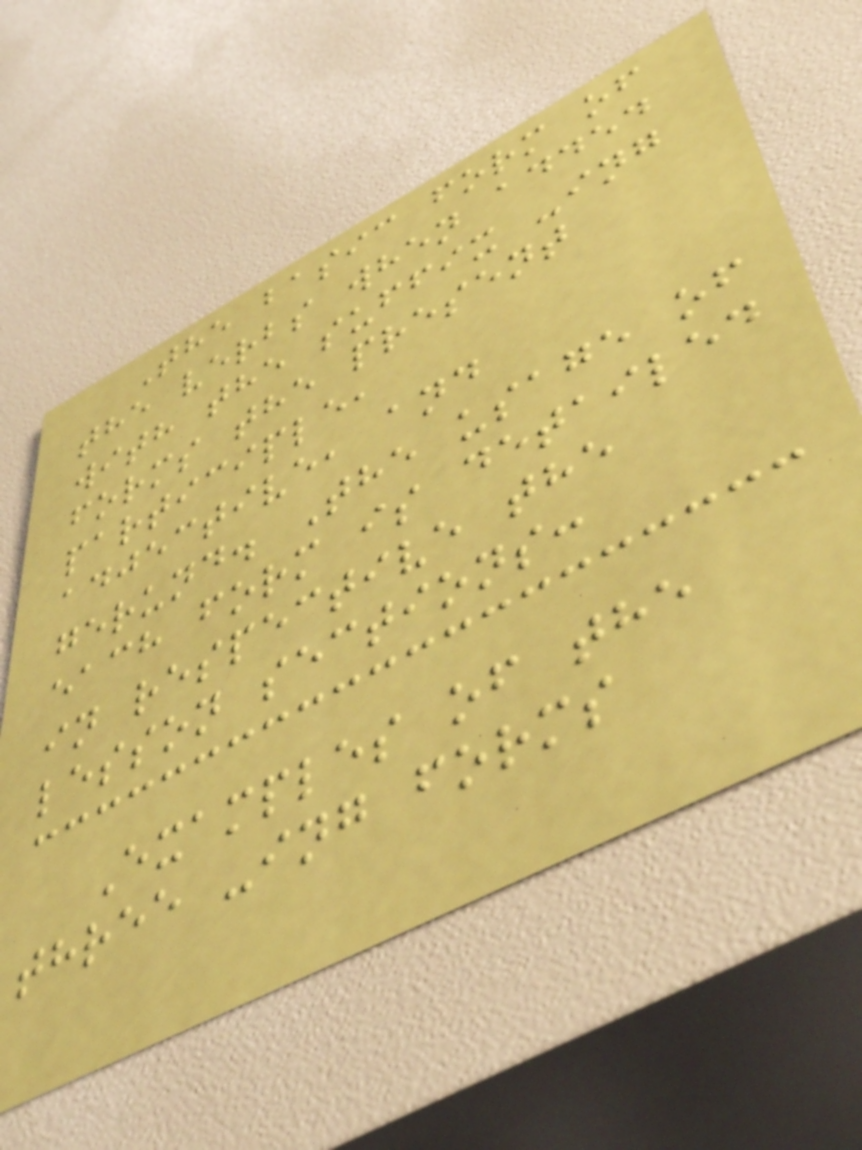The basic form of
the verbs when added
with the suffix -ing
forms the present
participle,
adjective, and
gerund. The usage of
each form is detailed
in respective the
lesson sections:
Examples of the
three -ing forms
